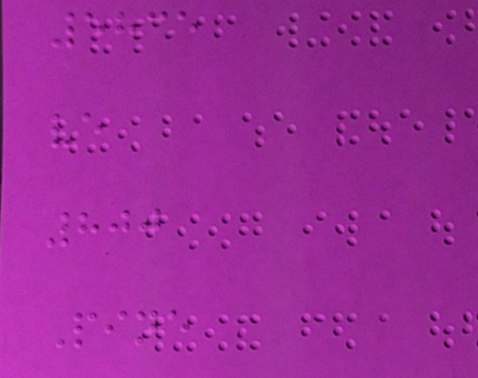5835
ve
800
Pine
